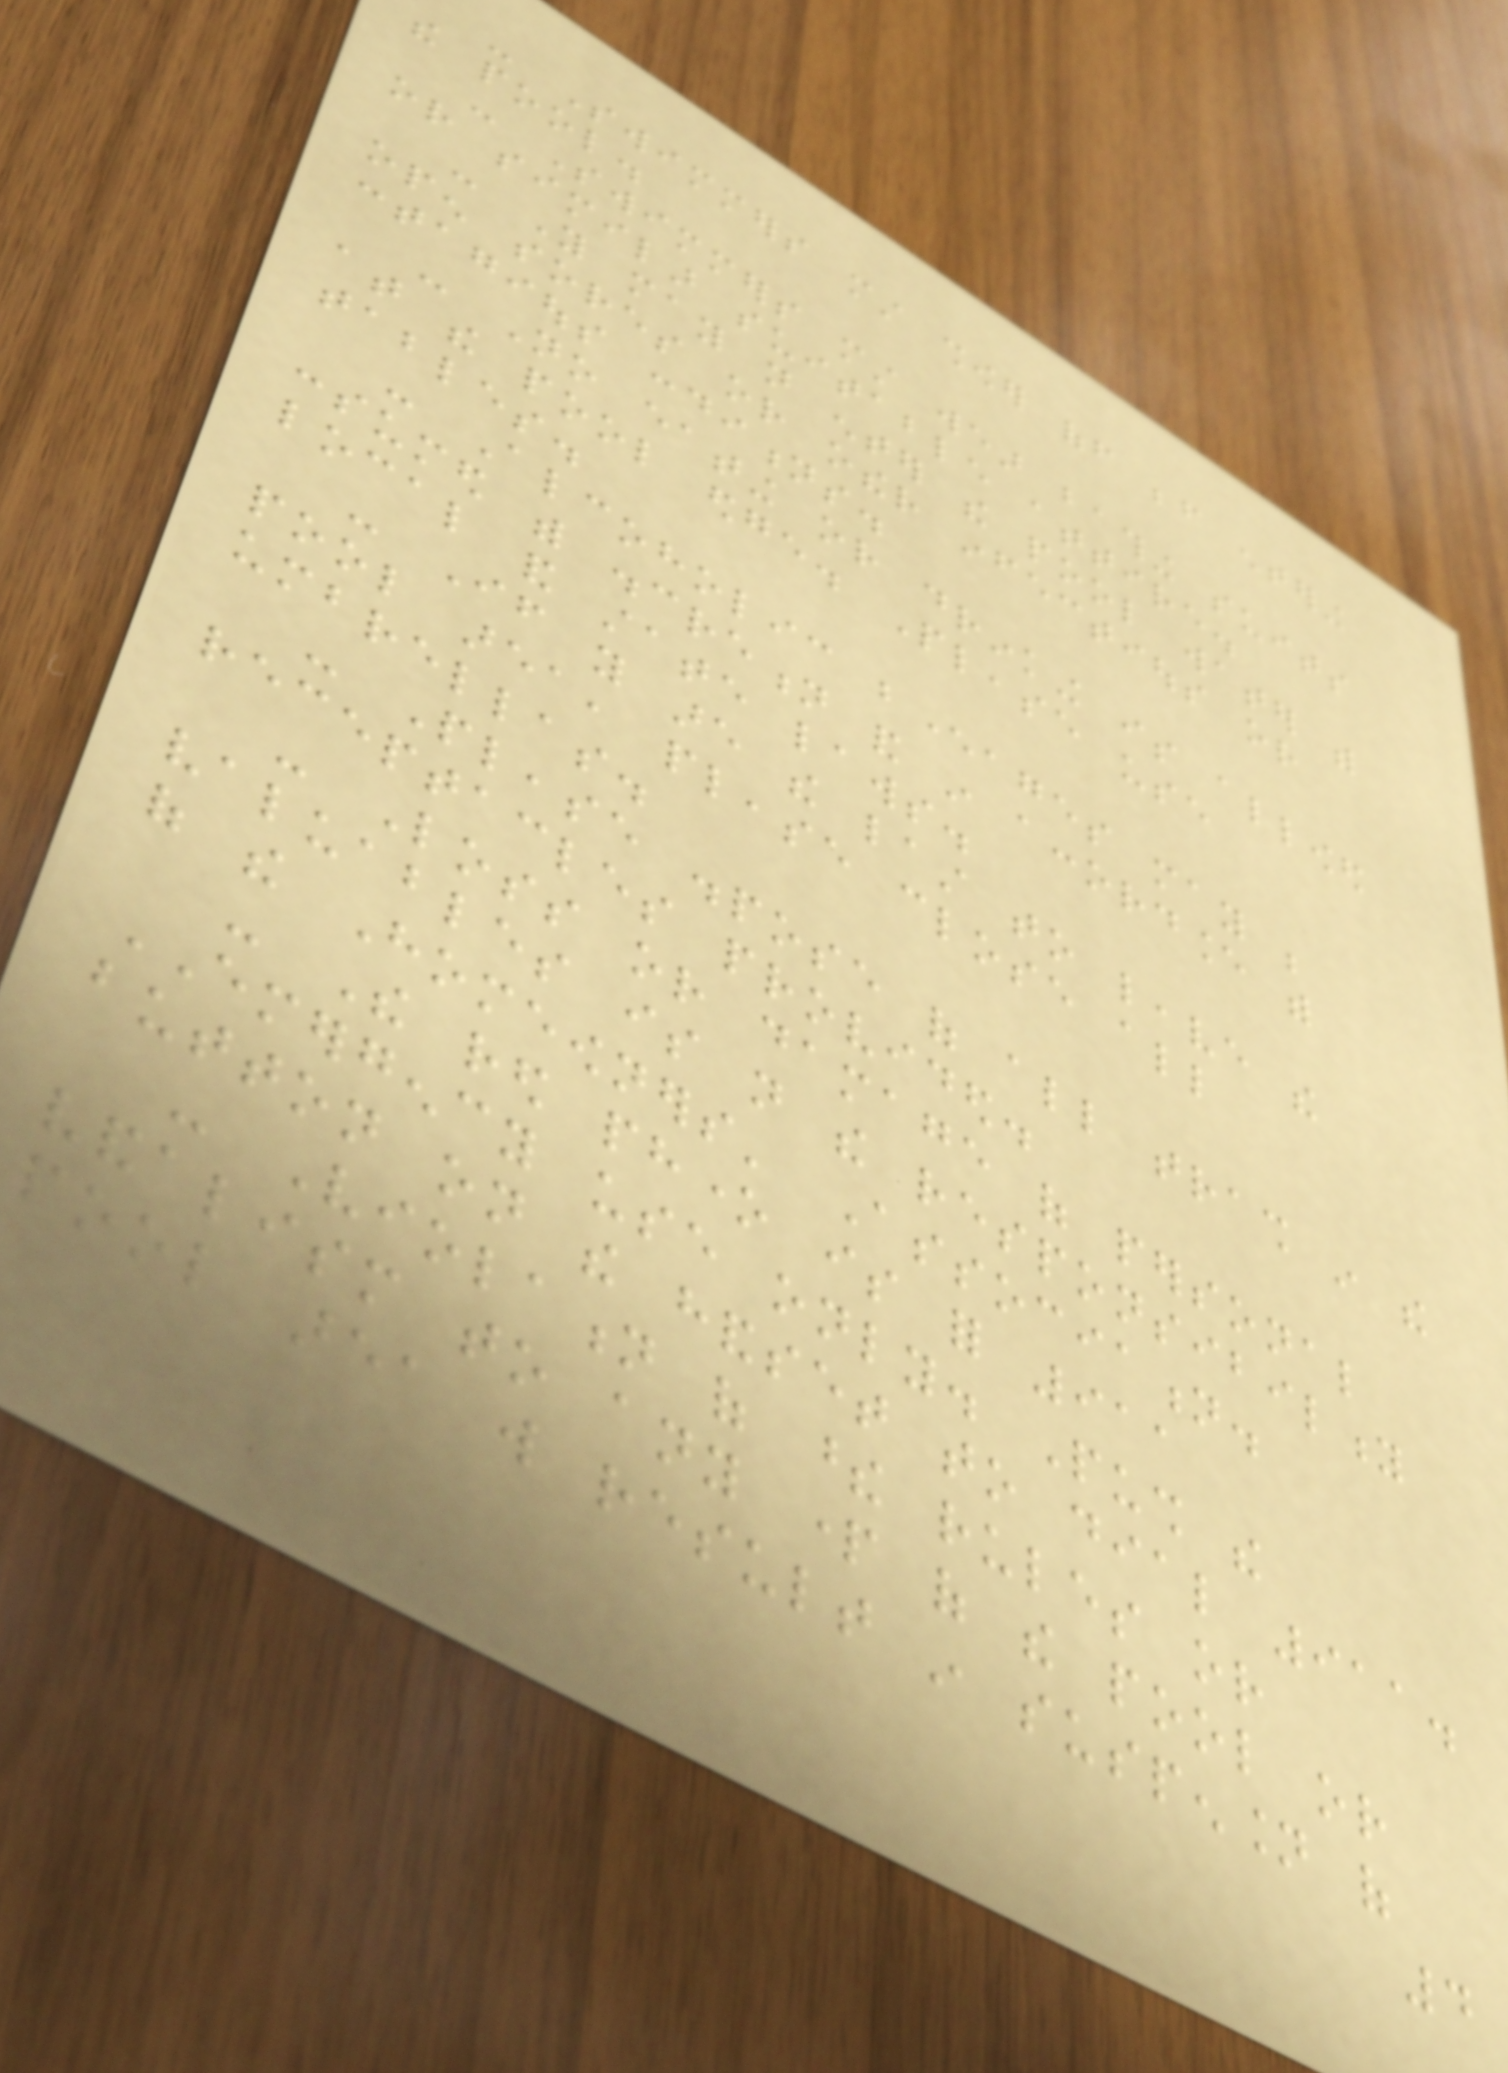- Swimmers must shower off before entering
the pool.
- Swimmers must wear bathing suits
or similar suitable attire.
- You may not enter the pool water with
open sores or other infectious or
contagious conditions.
- No eating or drinking is allowed
at the pool edge. Please use
tables.
- Alcoholic beverages may be
consumed with discretion and in accordance with
local and state laws.
- If you are the last to leave the
pool area, please close all
umbrellas.
- Please dispose of all trash in the
receptacles provided.
- Loss or damage of personal
valuables is not the responsibility
of the Homeowners' Association.
- The red phone is for 911
EMERGENCY use only. Push the
button on the handset to dial 911.
- Violation of these rules or
vandalism to any part of the pool or
pool area will result in suspension of
4
